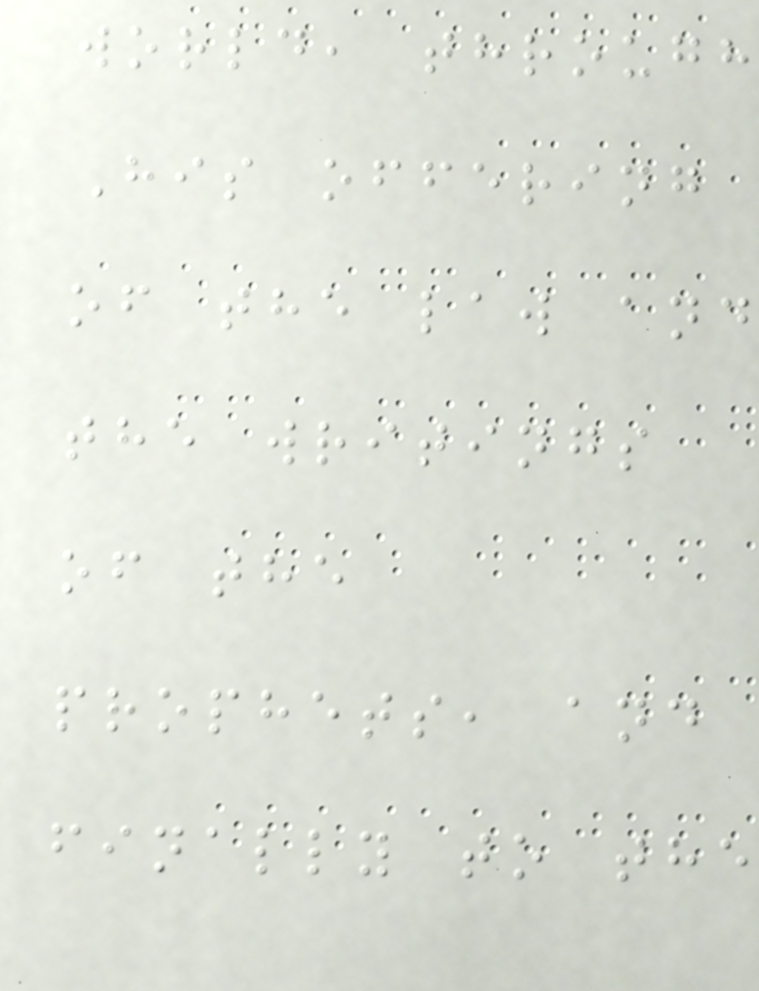world, through
His offering
of the law and
the writings
of the
prophets, and
finally to the
